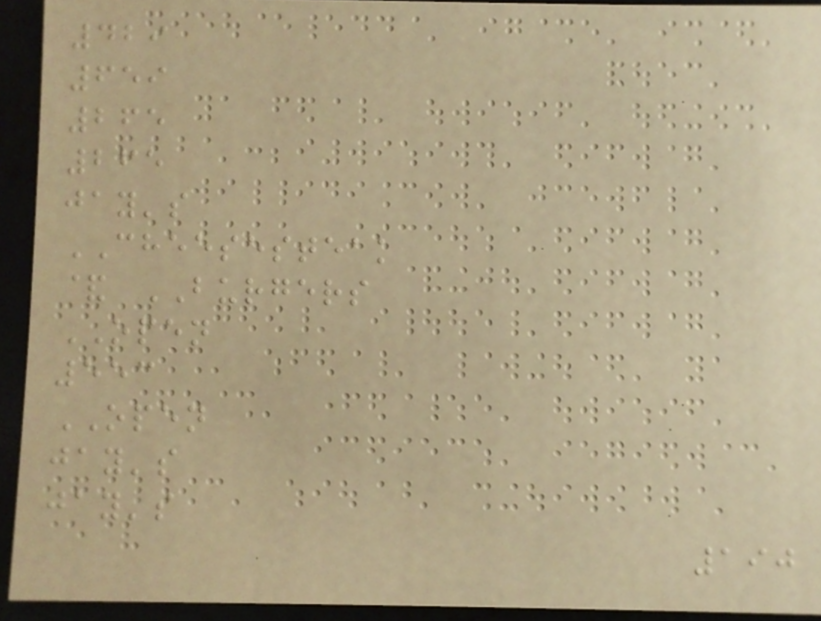429
659
265
265
jay's
CHEESESTEAK
& BURGERS
OPEN
553
OPEN
jay's
jay's
190
